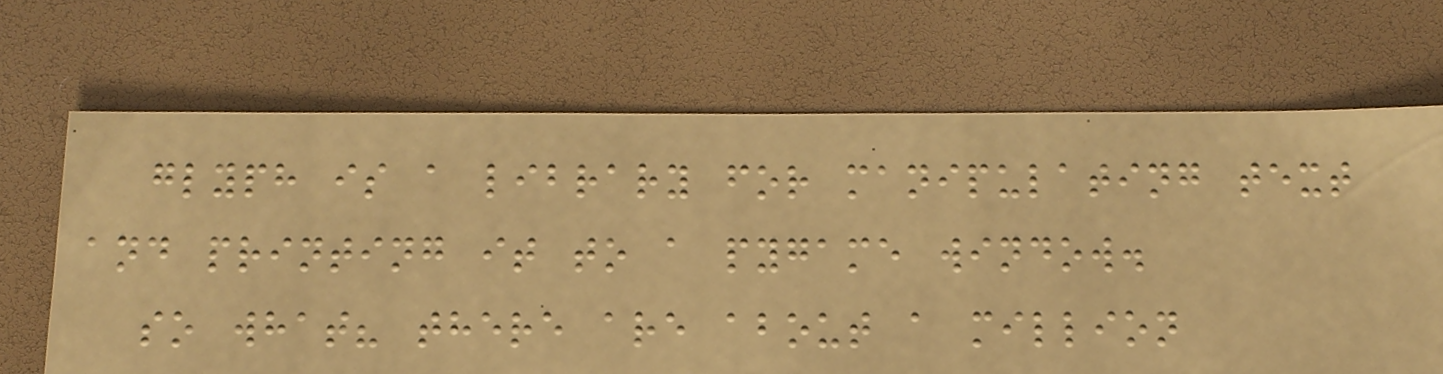glyph is a library for manipulating text
and printing it to a pygame window.
so what? there are about a million
